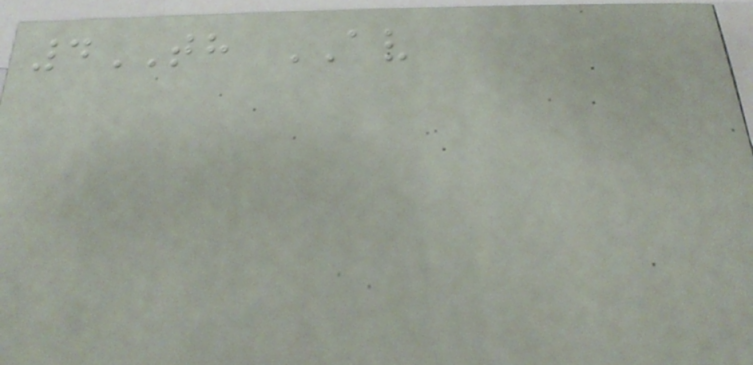4TH AV
